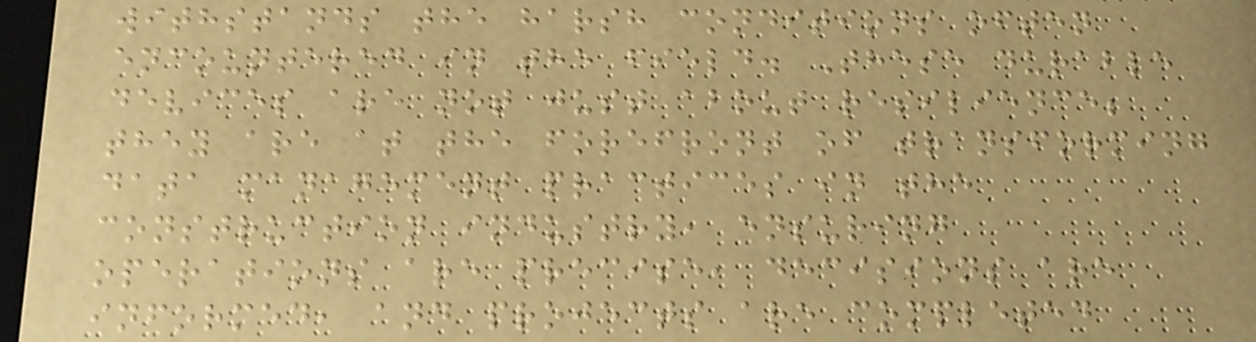withstands the harsh conditions often
encountered in the field. These durable
devices are not just about resilience;
they are at the forefront of transforming
data management practices in the
construction industry, ensuring
operations are precise, decisions are
informed, and projects are completed
